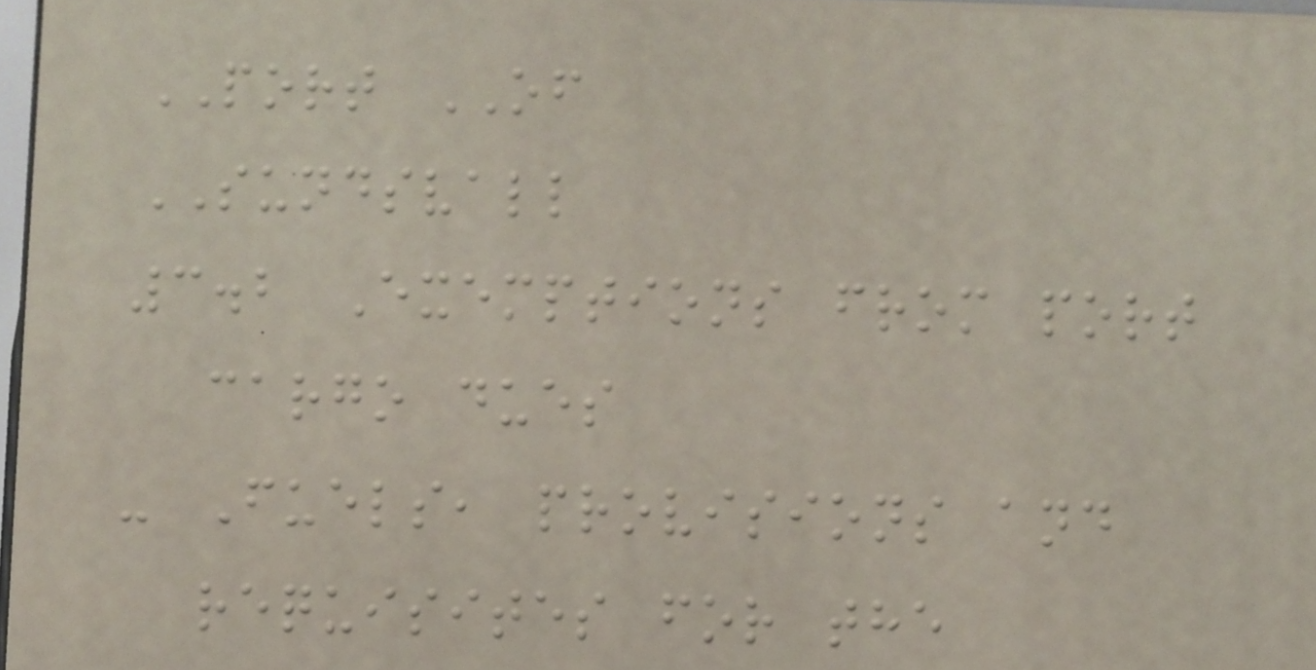PORT OF
SUNDSVALL
3.2 Exemptions from port
cargo dues
- Fuels, provisions and
requisites for the
